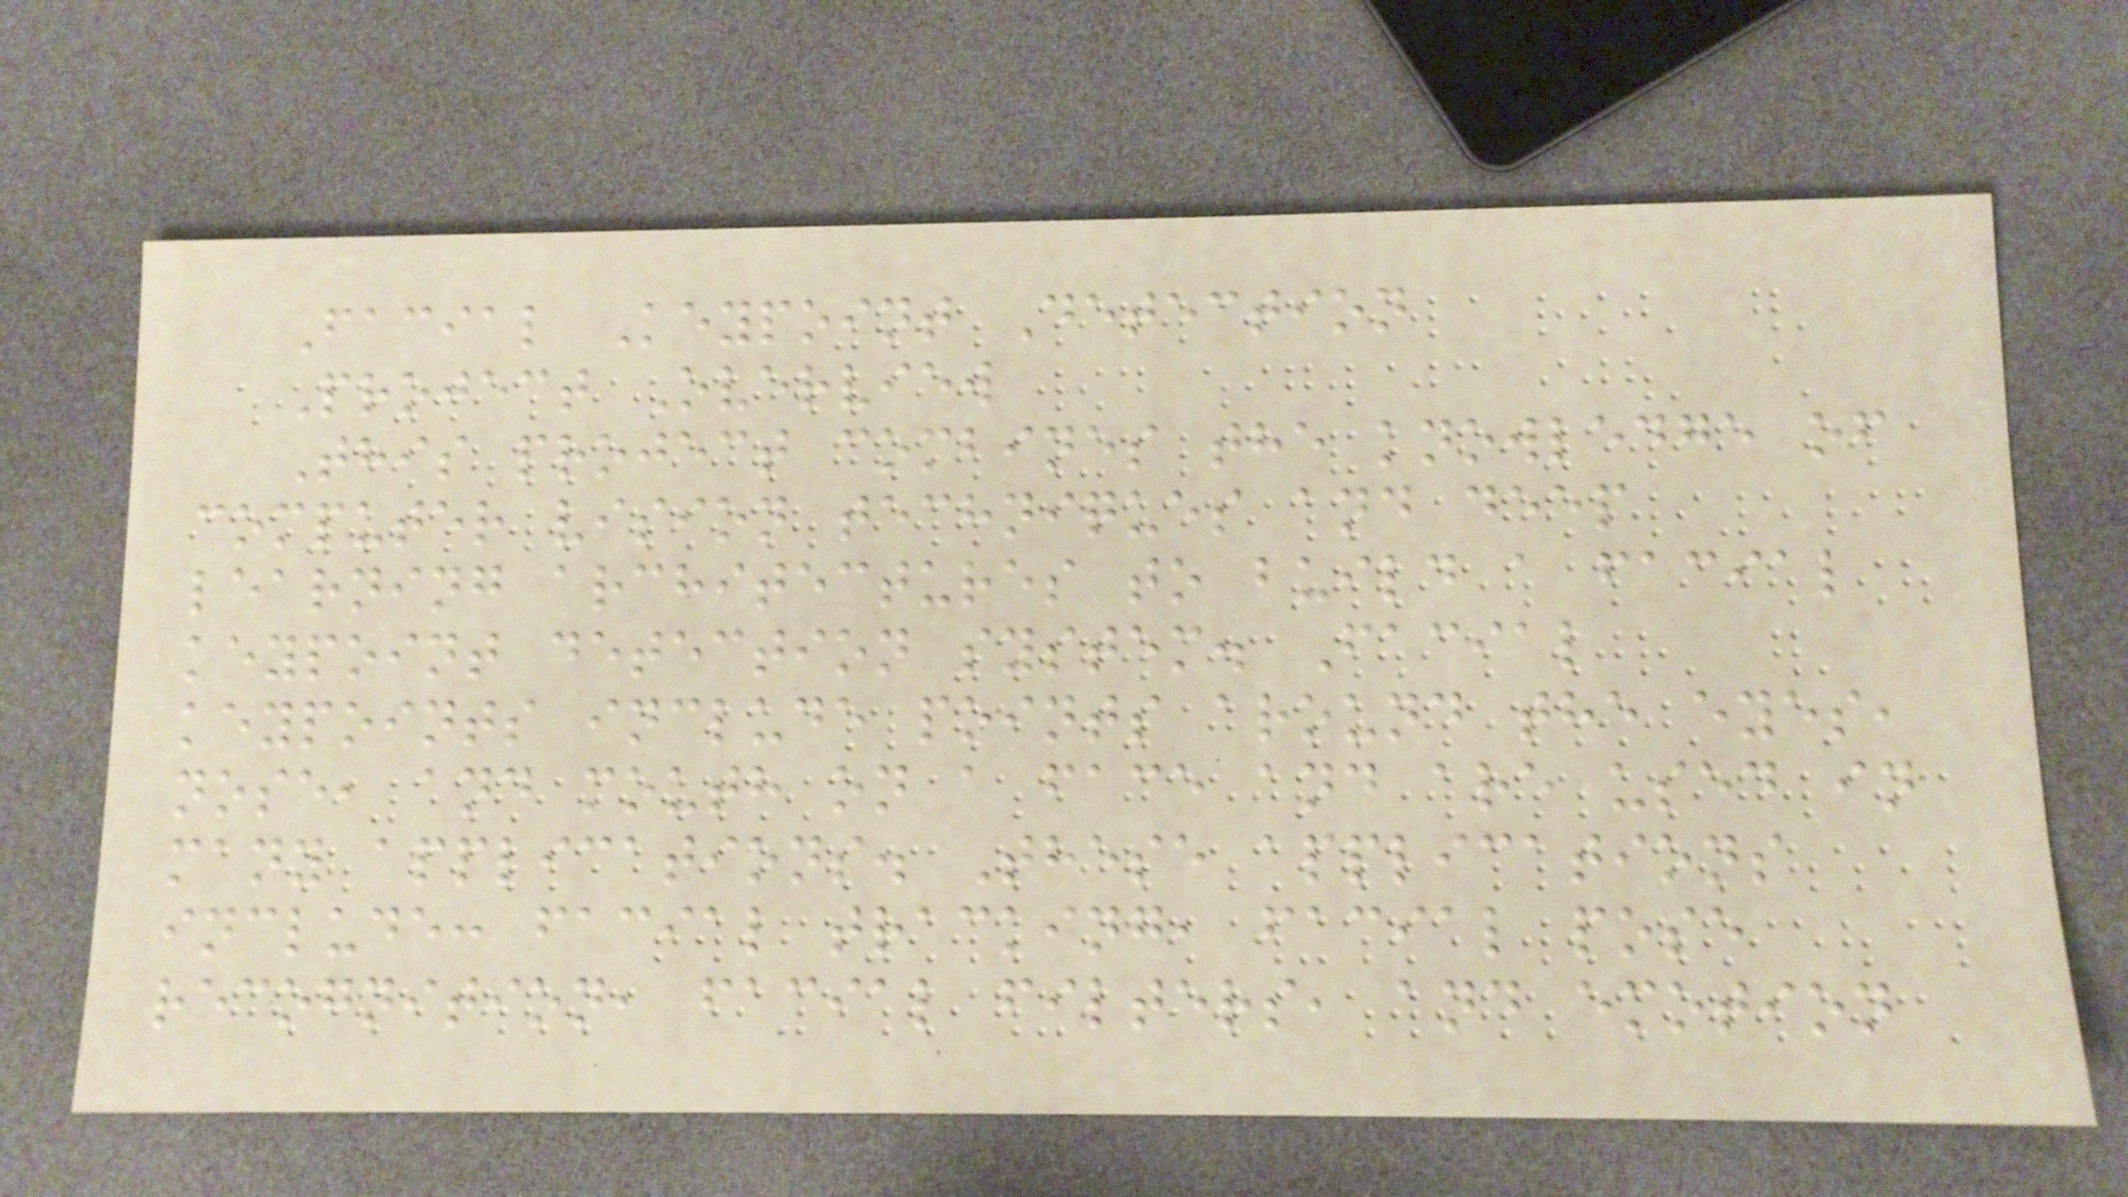Facial Keypoint Detection
Project Overview
This project combines the knowledge of
computer vision techniques and deep
learning architectures to build a facial
keypoint detection system. Facial
keypoints include points around the eyes,
nose, and mouth on a face and are used in
many applications. These applications
include: facial tracking, facial pose
recognition, facial filters, and emotion
